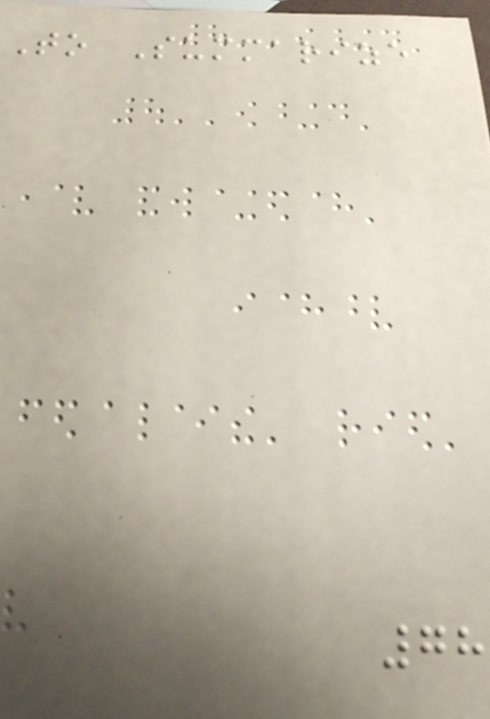To Summarize
78
